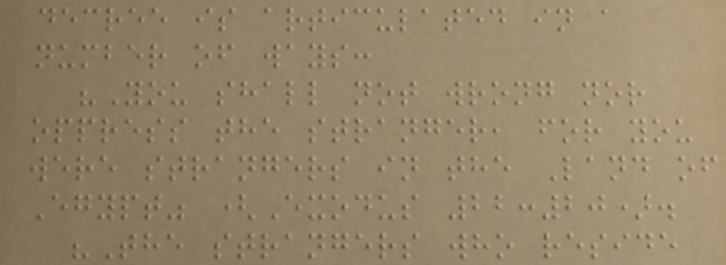decree is articulated in a
number of ways:
"You shall not wrong nor
oppress the stranger, for you
were strangers in the Land of
Egypt" (Exodus 22:20).
"The strangers who reside
